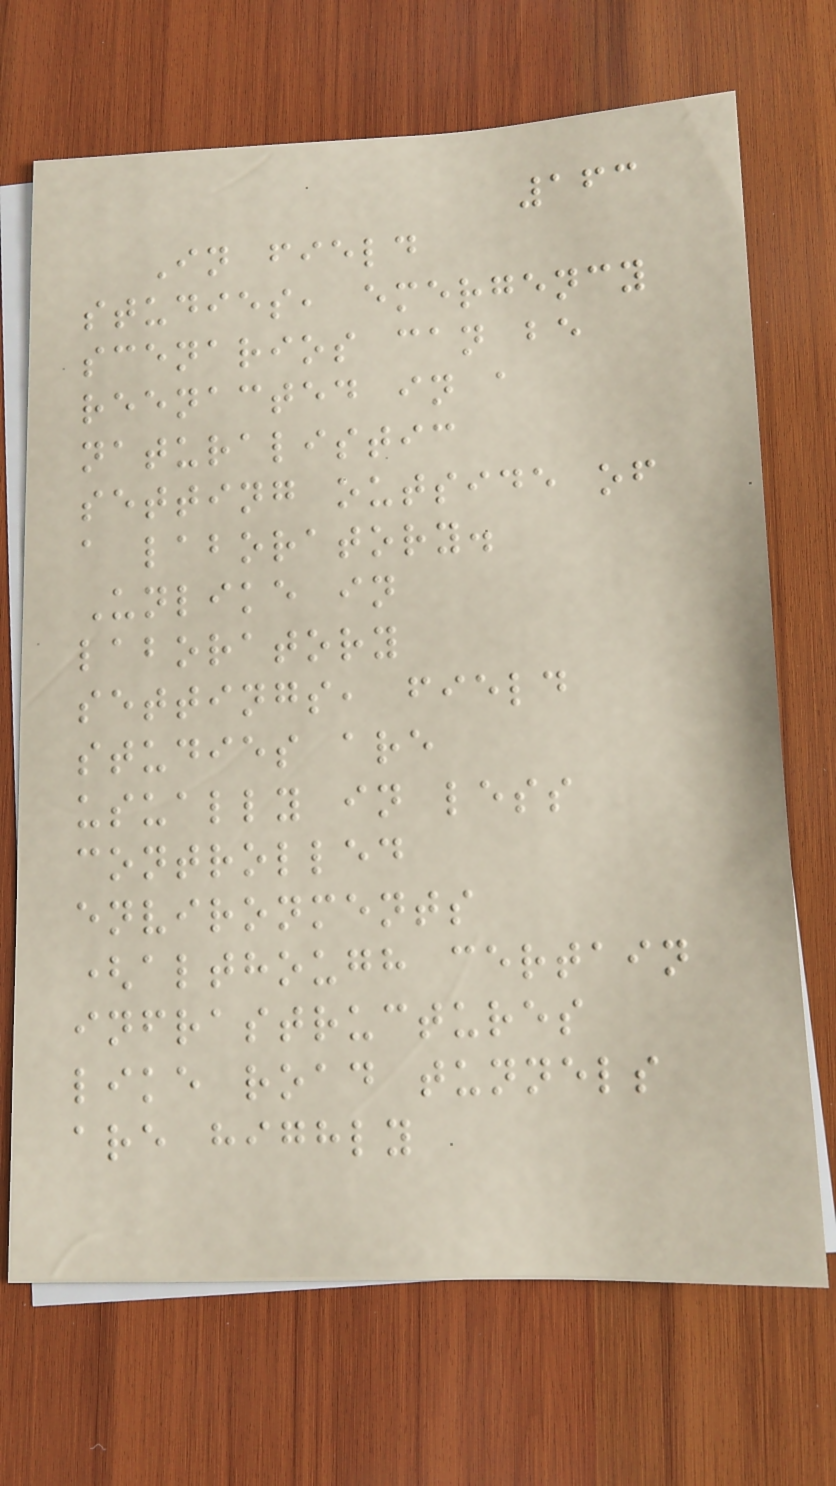163
In field
studies, emergency
scenarios can be
reenacted in a
naturalistic
setting outside of
a laboratory.
Unlike in
laboratory
settings, field
studies are
usually in less
controlled
environments
(although certain
infrastructures
like road tunnels
are highly
